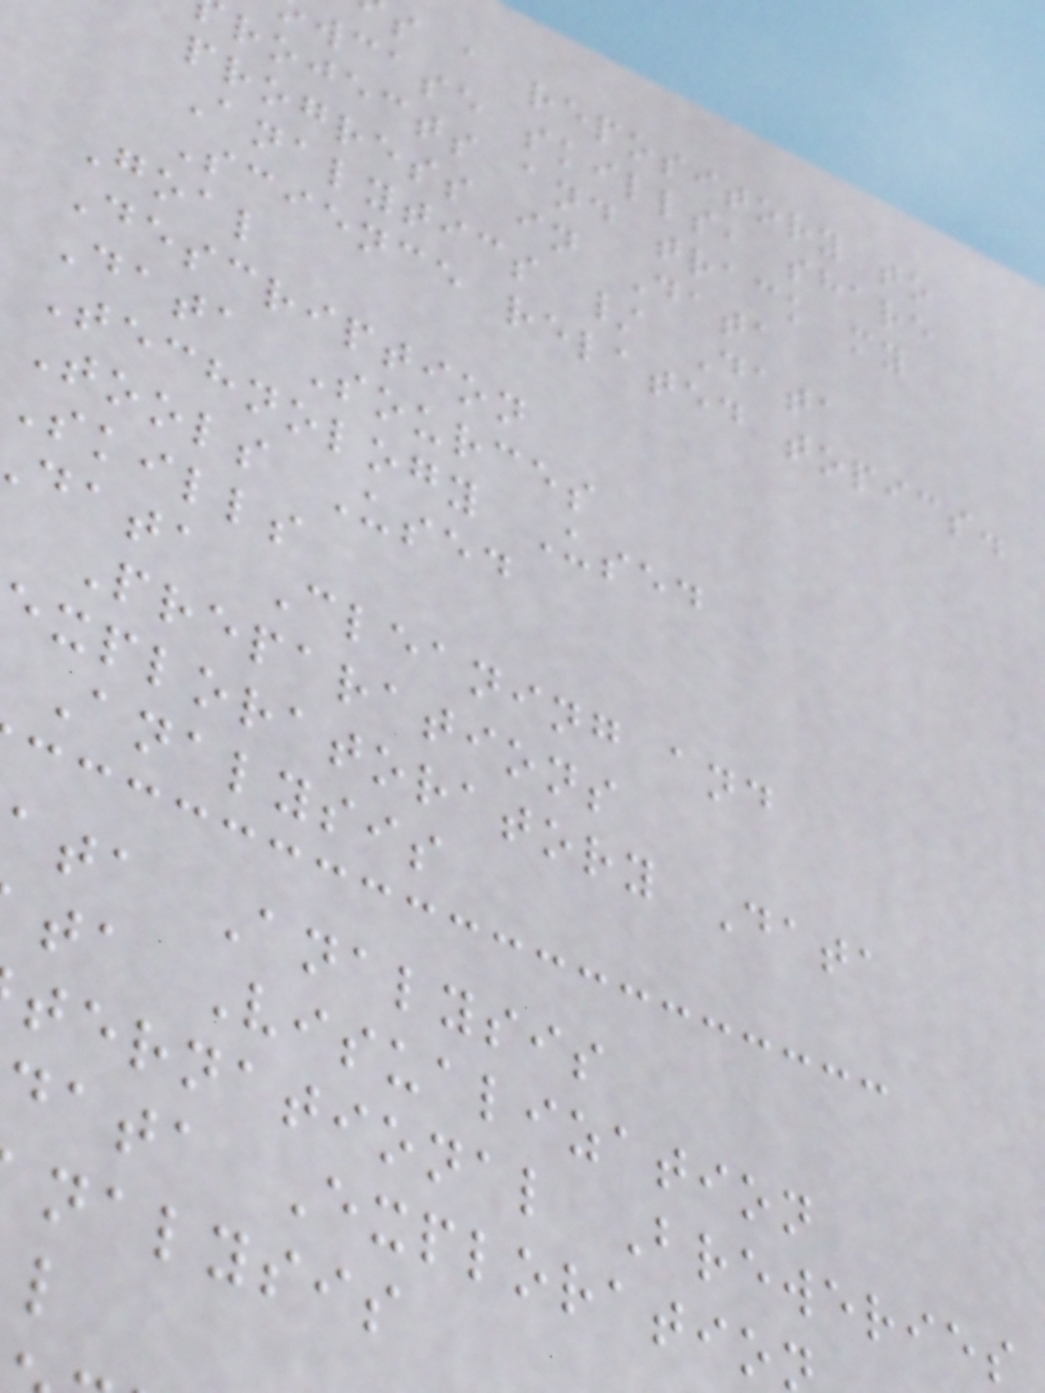s a repository to
wcase skills, share
rojects and track my
progress in Data
Analytics / Data
Science related topics.
Goal
Description
Data Sources
Technology Used
Tools Used
Skills
data Cleaning and
Preparations
exploratoratory Data
Analysis
ata Analysis
ta Visualization
ternational Breweries
data Exploratio
nalysis
